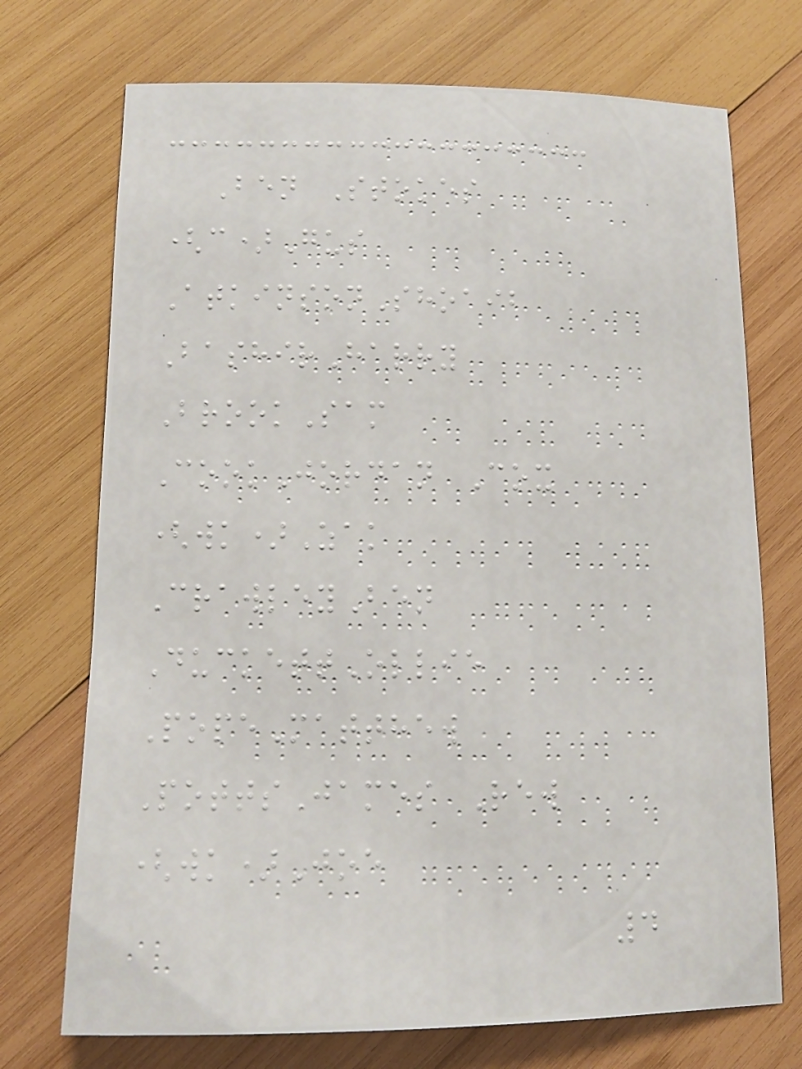Ben Stokes
(c)Gus
AtkinsonShoaib
BashirHarry
BrookSam
CookJordan Cox
(wk)Zak
CrawleyBen
DuckettOllie
PopeMatthew
PottsJames Rew
(wk)Joe
4
